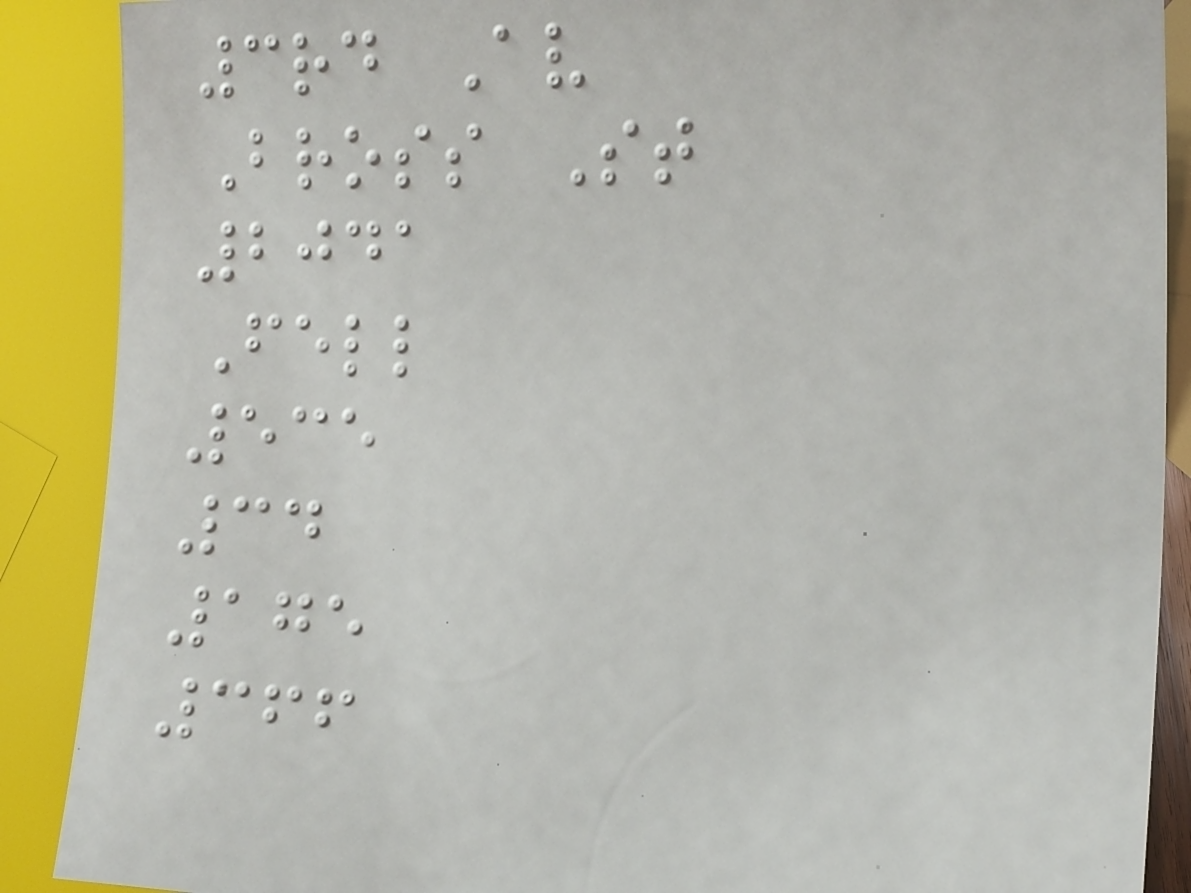3rd Av
Bross St
2041
Fell
535
34
175
366
